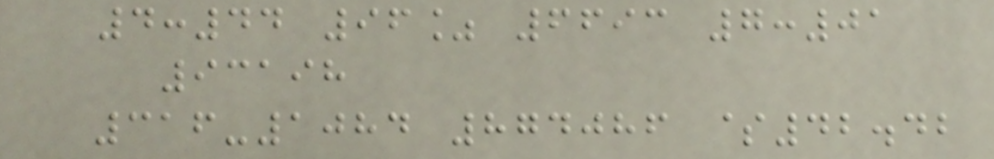4:44 96% 6693 7:01
93198
316-1084 874086 $42.42
